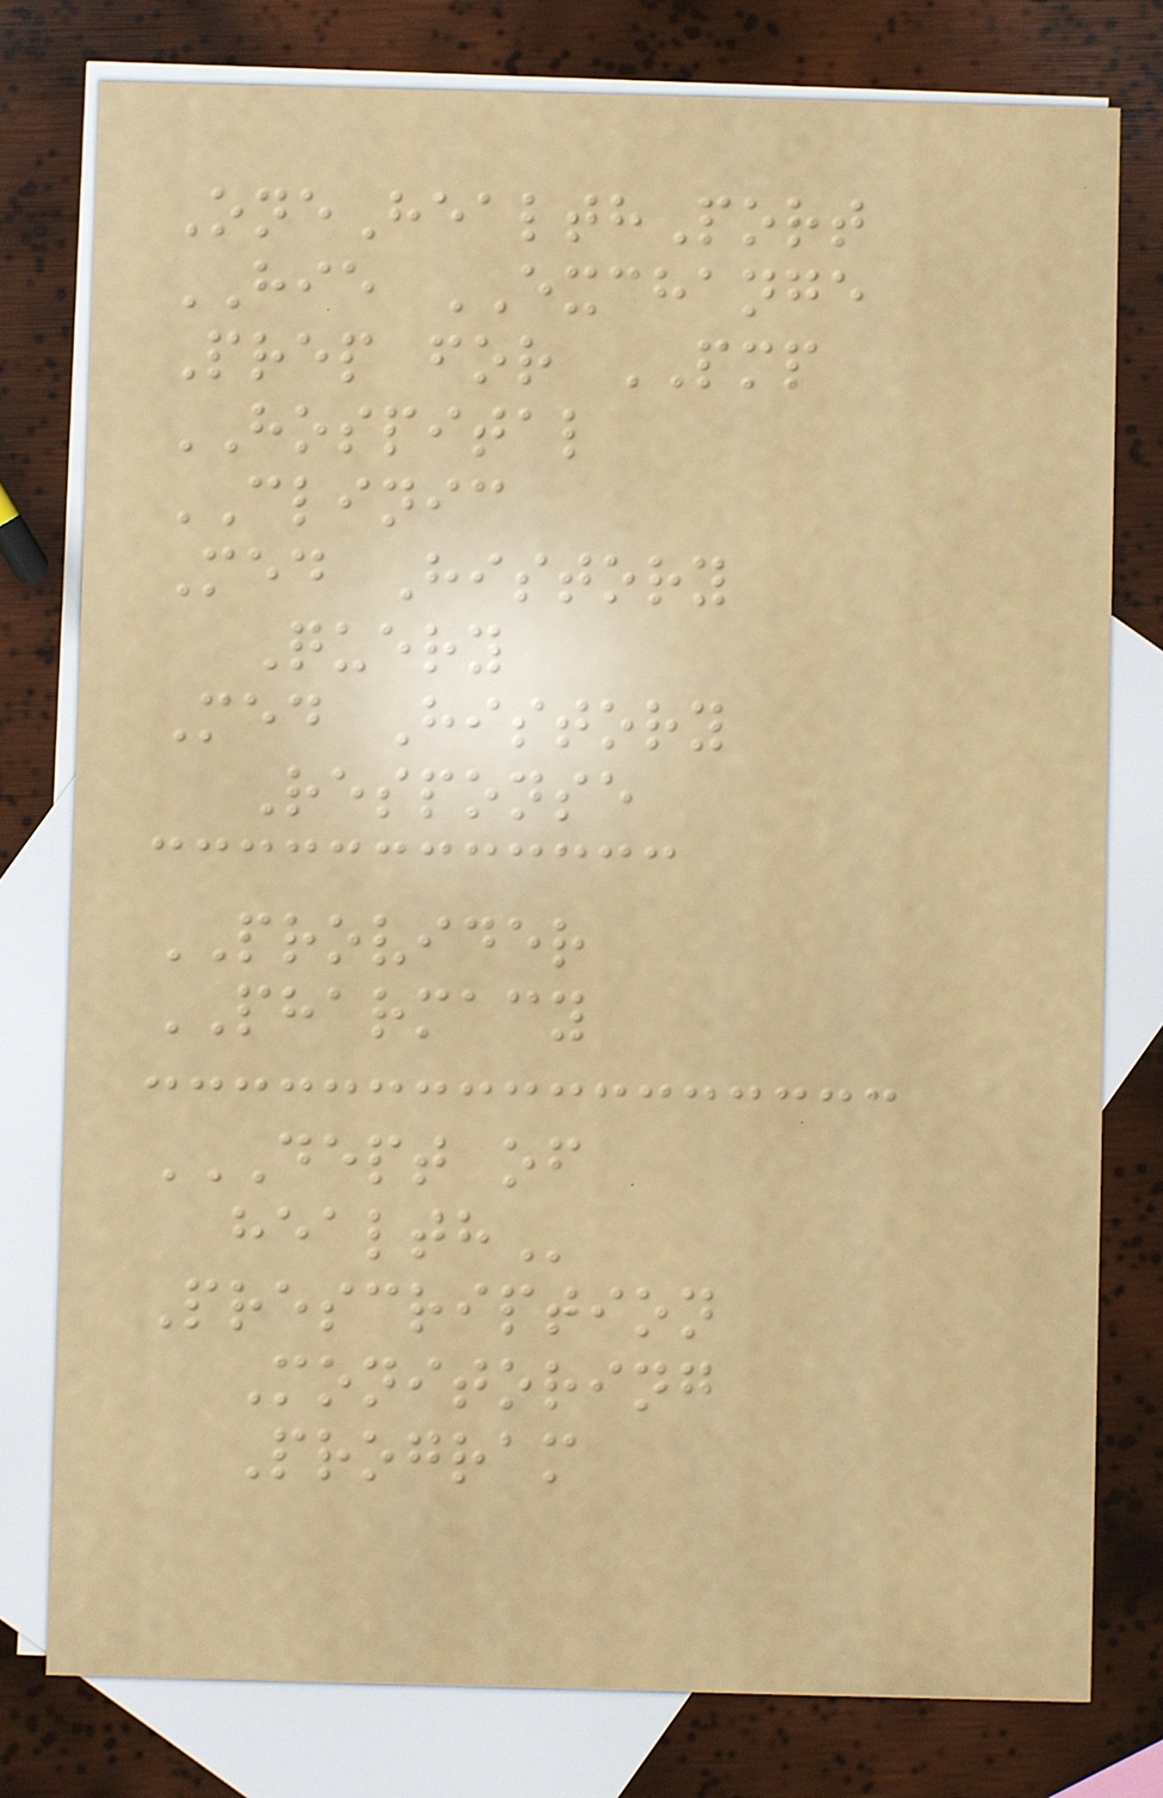OneHealthPort
HIE EXCHANGE
Prep for PMP
HOSPITAL
CLINIC
Med History
Query
Med History
Response
PROVIDER
PHARMACY
DEPT OF
HEALTH
Prescription
Monitoring
Program
